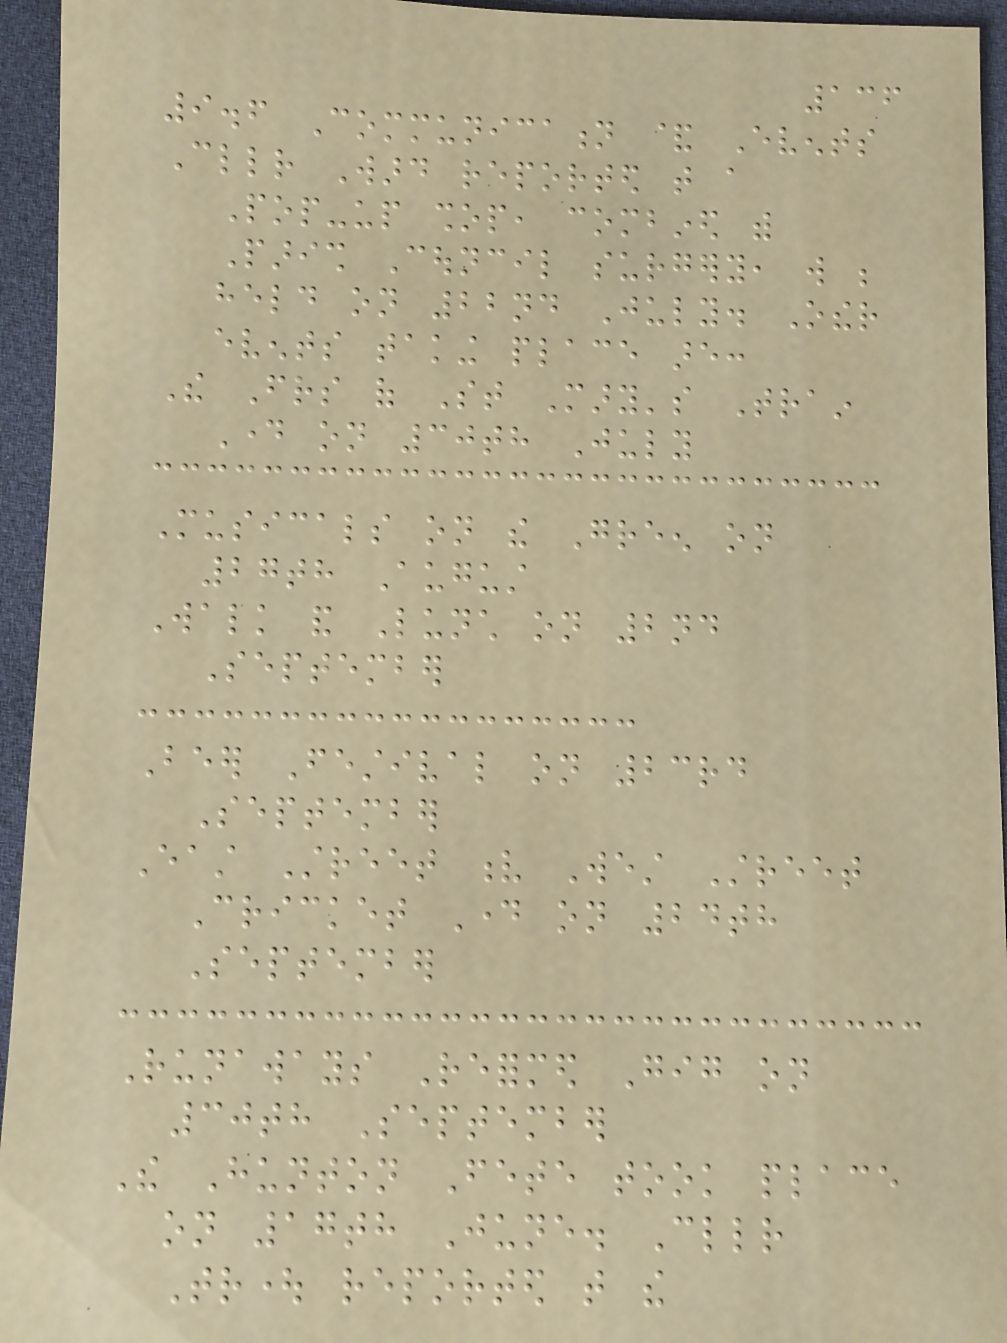136
9.6 Communication & Events
Cllr Ward reported that a
Pop-up shop, combined with
Parish Council surgery, will be
held on 22nd July. Other
events taking place are:
The Friends of St Mary's Train
Day on 30th July
Musicals on the Green on
27th August
Walk and Lunch on 2nd
September
Beer Festival on 23rd
September
East Street v West Street
Cricket Day on 24th
September
Runaways Reformed Gig on
30th September
The Hunton Fete took place
on 17th June. Cllr
Trought reported that the
